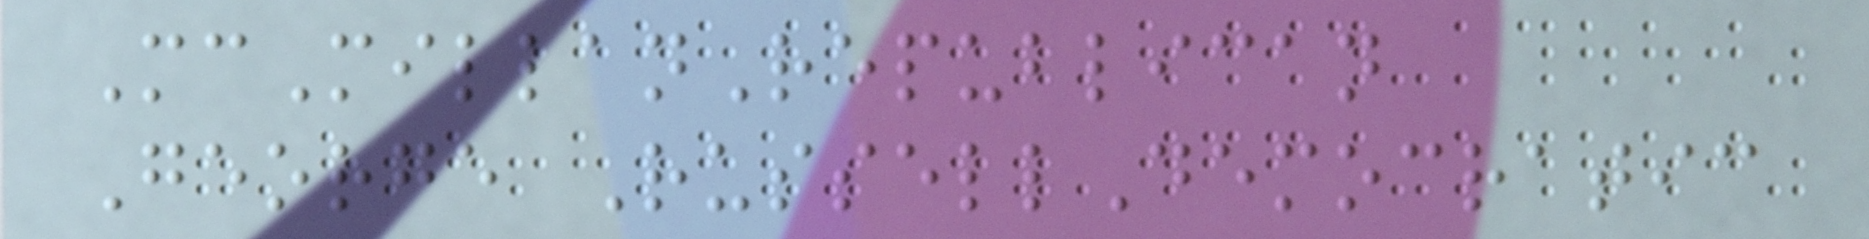McMillanRepublican
George RussellDemocratic
